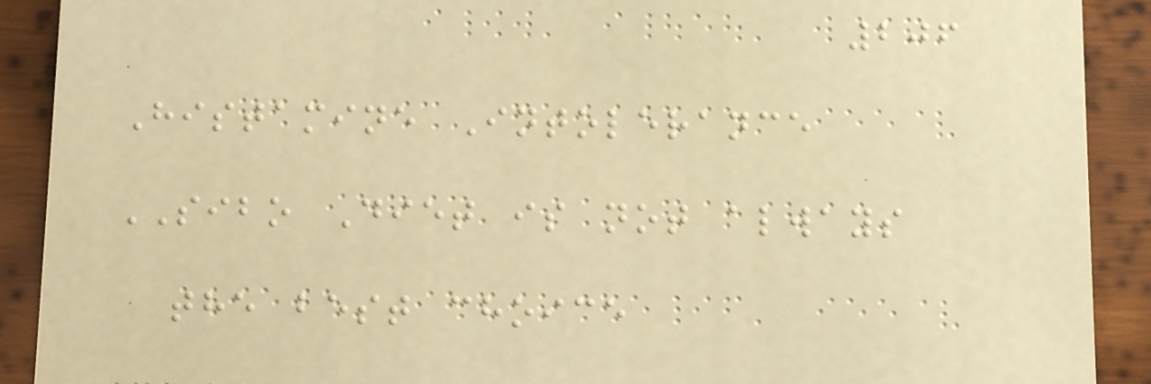206
Histamine Intolerance
SIBO Diet is not always
the best choice
